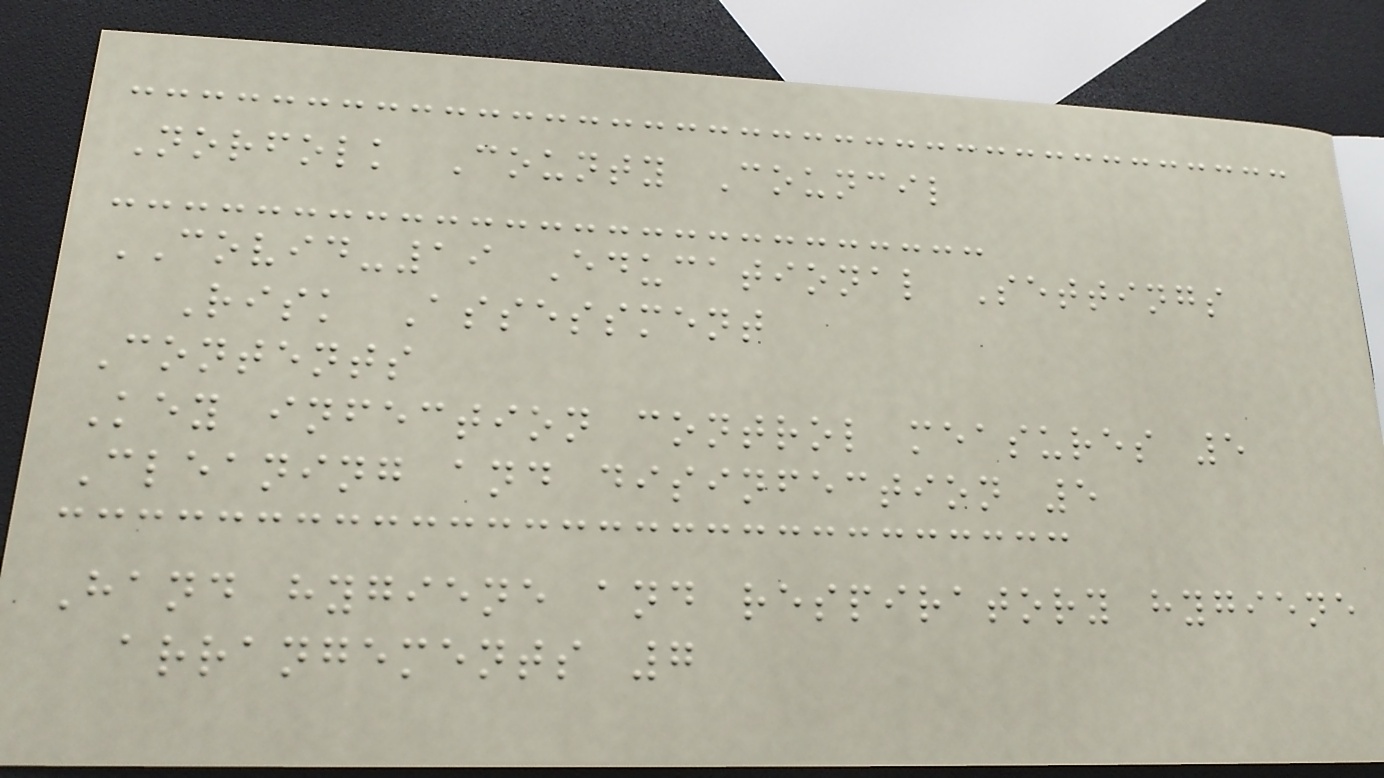Norfolk County Council
COVID-19 Educational Settings
Risk Assessment
Contents
Key infection control measures 5
Cleaning and disinfection 5
Hand hygiene and respiratory hygiene
arrangements 7
